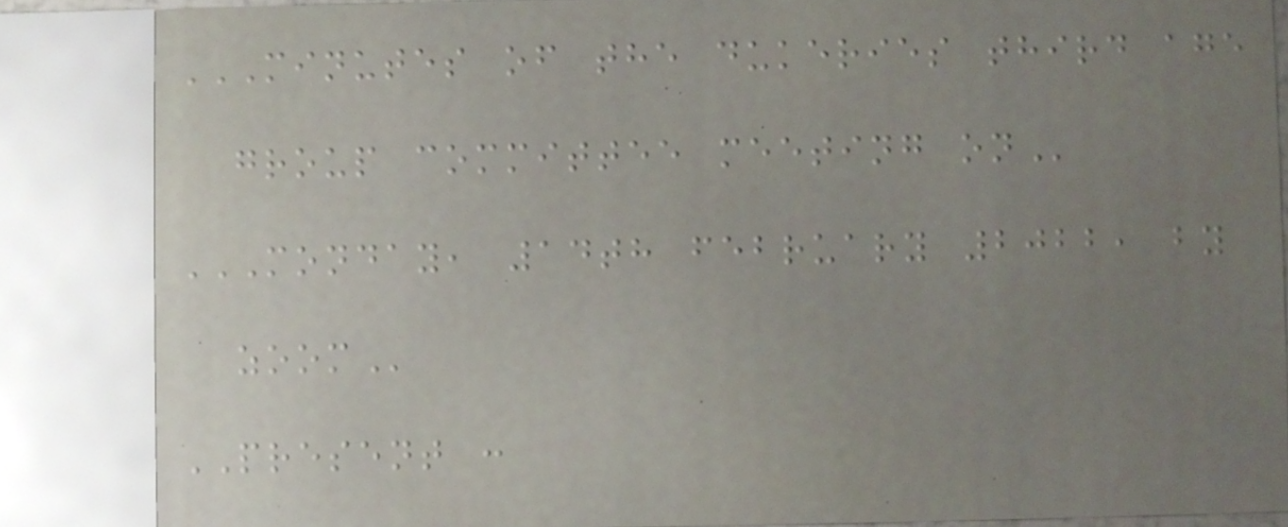MINUTES OF THE DUKERIES THIRD AGE
GROUP COMMITTEE MEETING ON
MONDAY, 14TH FEBRUARY 2022, BY
ZOOM
PRESENT :
